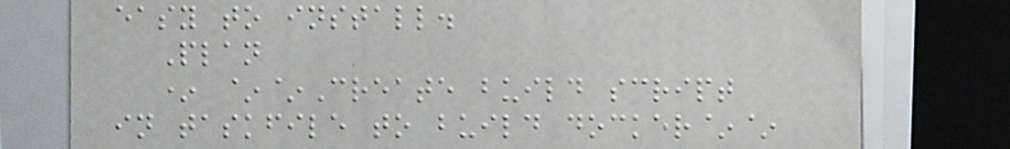easy to install.
Plan
* ~~Create build script
in taskfile to build docker~~
